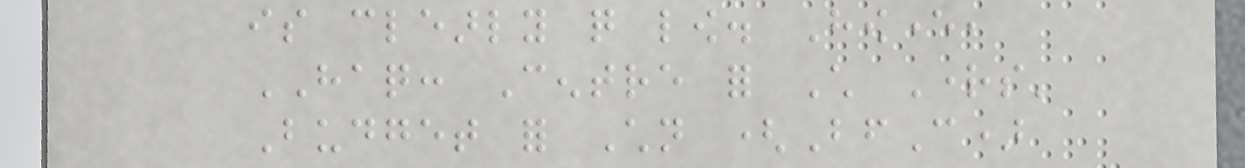is clearly quite low. However,
HAQ: Centre for Child Rights'
Budget for Children (BfC)
